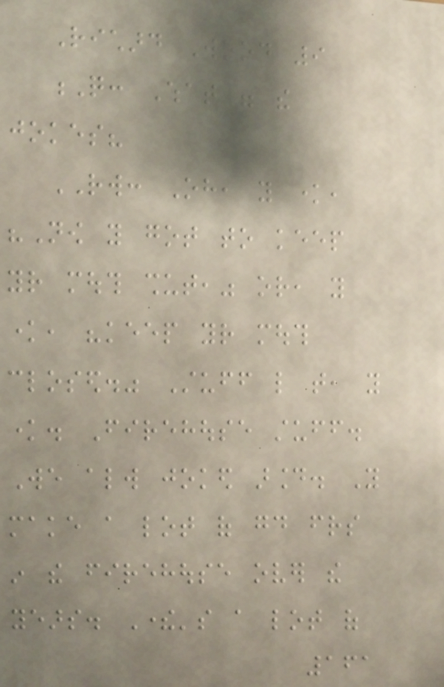Richard Wood 9
Q: What were the
jokes?
RW: Oh, you know,
"Now you got to keep
your mouth shut," or, you
know, "keep your mouth
closed." Stuff like that, you
know. Firehouse stuff.
We always joked around. You
make a lot of good friends
in the firehouse over the
years. There's a lot of
161
